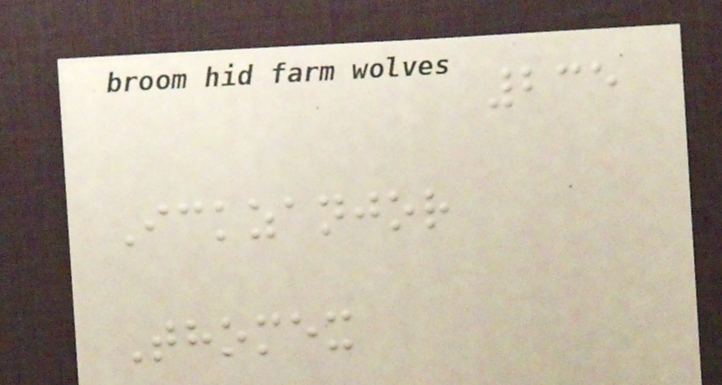235
Ickzanjor
Thomex
